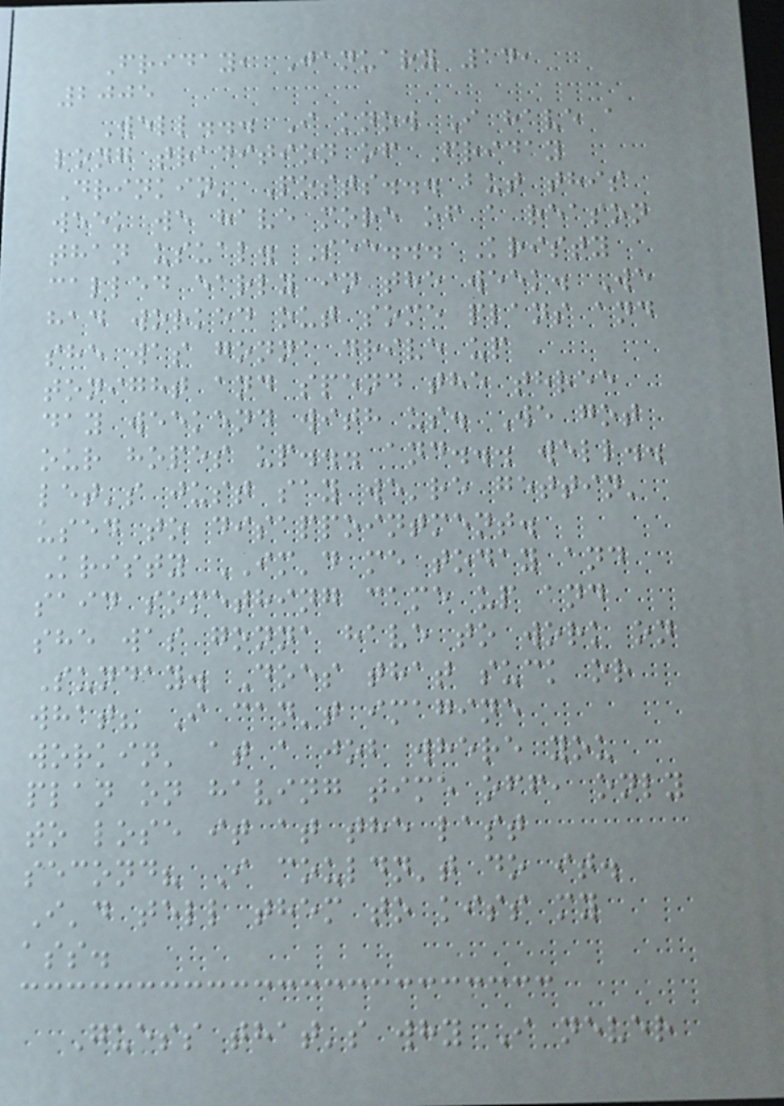Friday, January 14,
2005
Well... I know I have a
long tradition of Friday
Drinkin' Posts... but this
week we have more of a reason
than usual. See... Kristy
called early in the week. We
had worked out some plans and
she was gonna drive up
tonight and spend the three
day weekend with us. We got
our hopes up... and... well..
let's just say we're gettin'
used to disappointment.
Kristy IM'd me today and
said something came up and
she was gonna have to work on
Sunday. Does that suck or
what? I can't imagine
workin' at a job where you
plan on having time off, only
to lose it at the last
second? I couldn't do it.
I'd tell them to kiss my
ass.
Guess that's why I never
